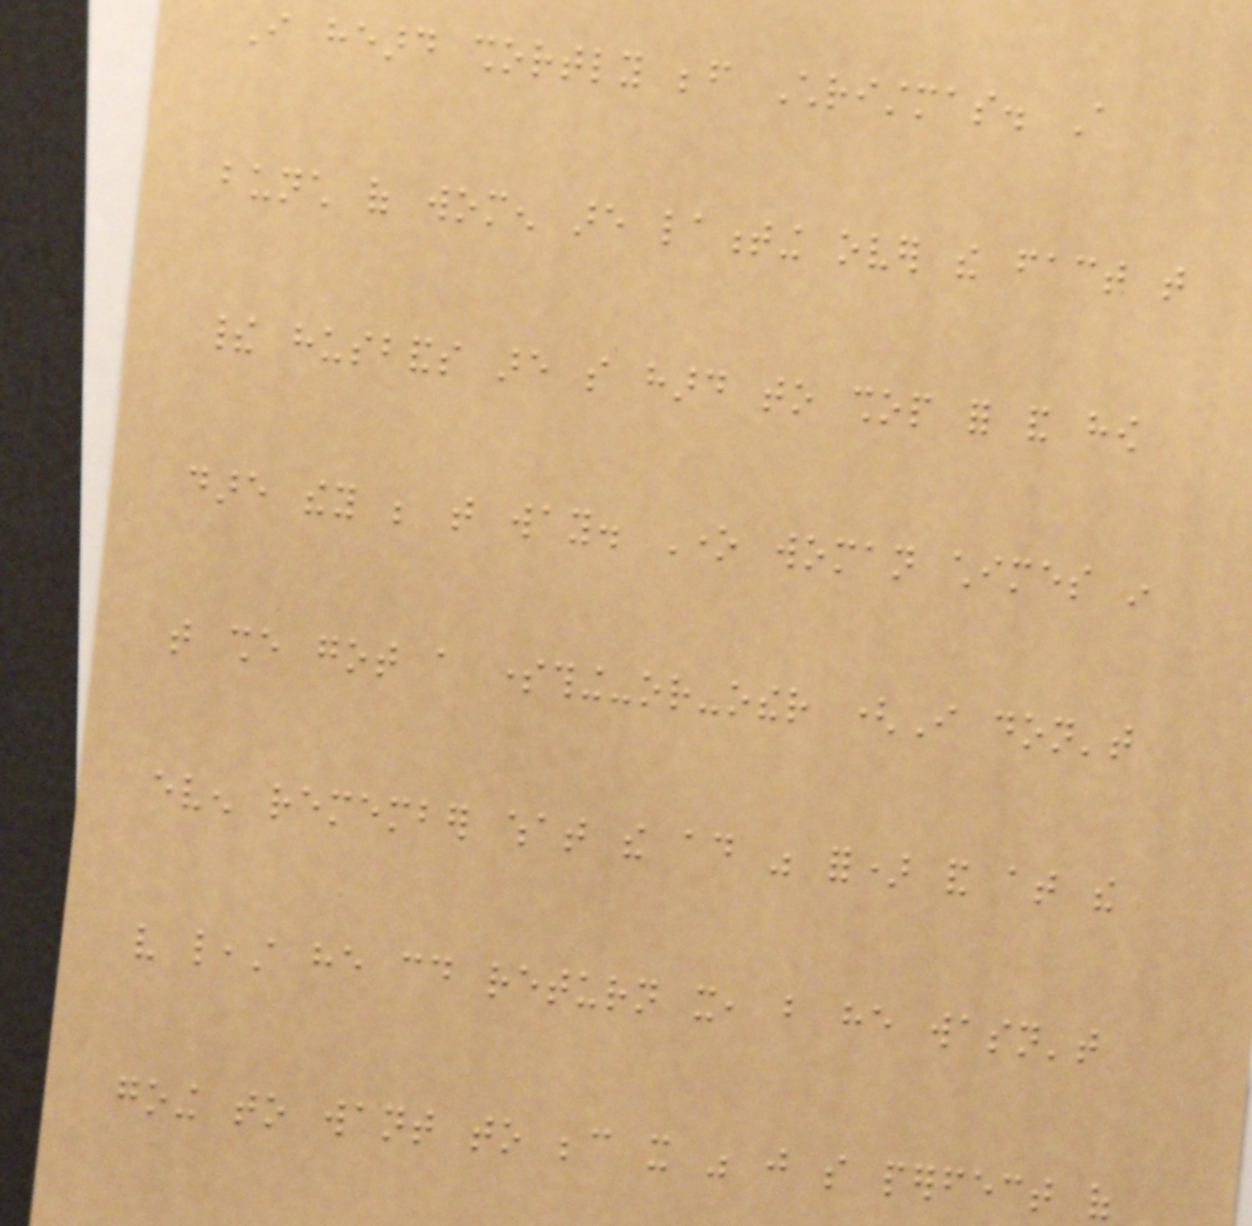I heard shortly before Christmas. A
bunch of women are lamenting over the fact that
their husbands are so hard to shop for and how
dare they be that way. One woman chimes in
that she got a something-or-other (I don't
even remember what the ad was for) and at the
very least he could return it, but he wasn't
going to want to because it was just so perfect of
